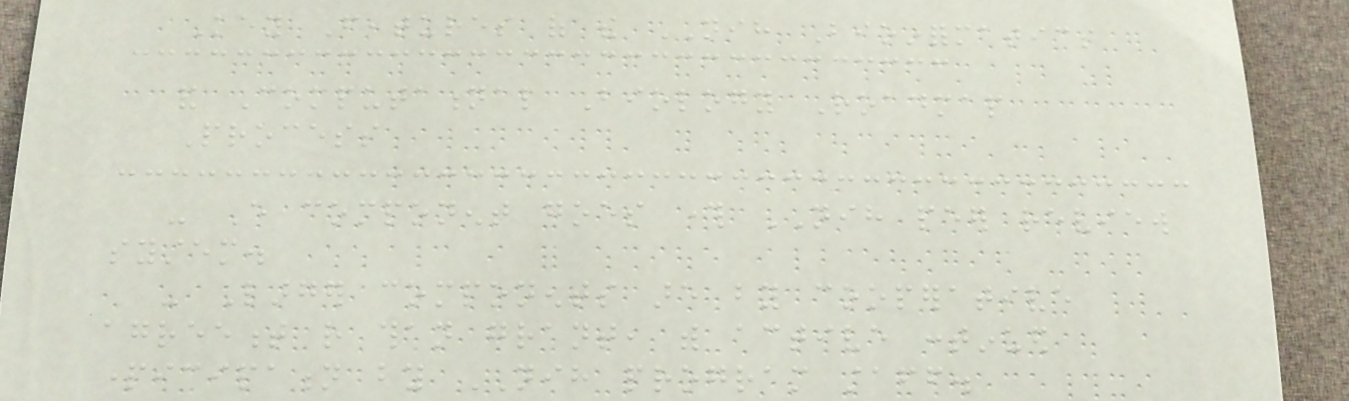Key Features of the NIH Bioinformatics
and Computational Biology Roadmap
Process
- Every component goes through NIH peer review
system.
- Larger components are by cooperative
agreement rather than grant, with active continued
participation by NIH program staff.
